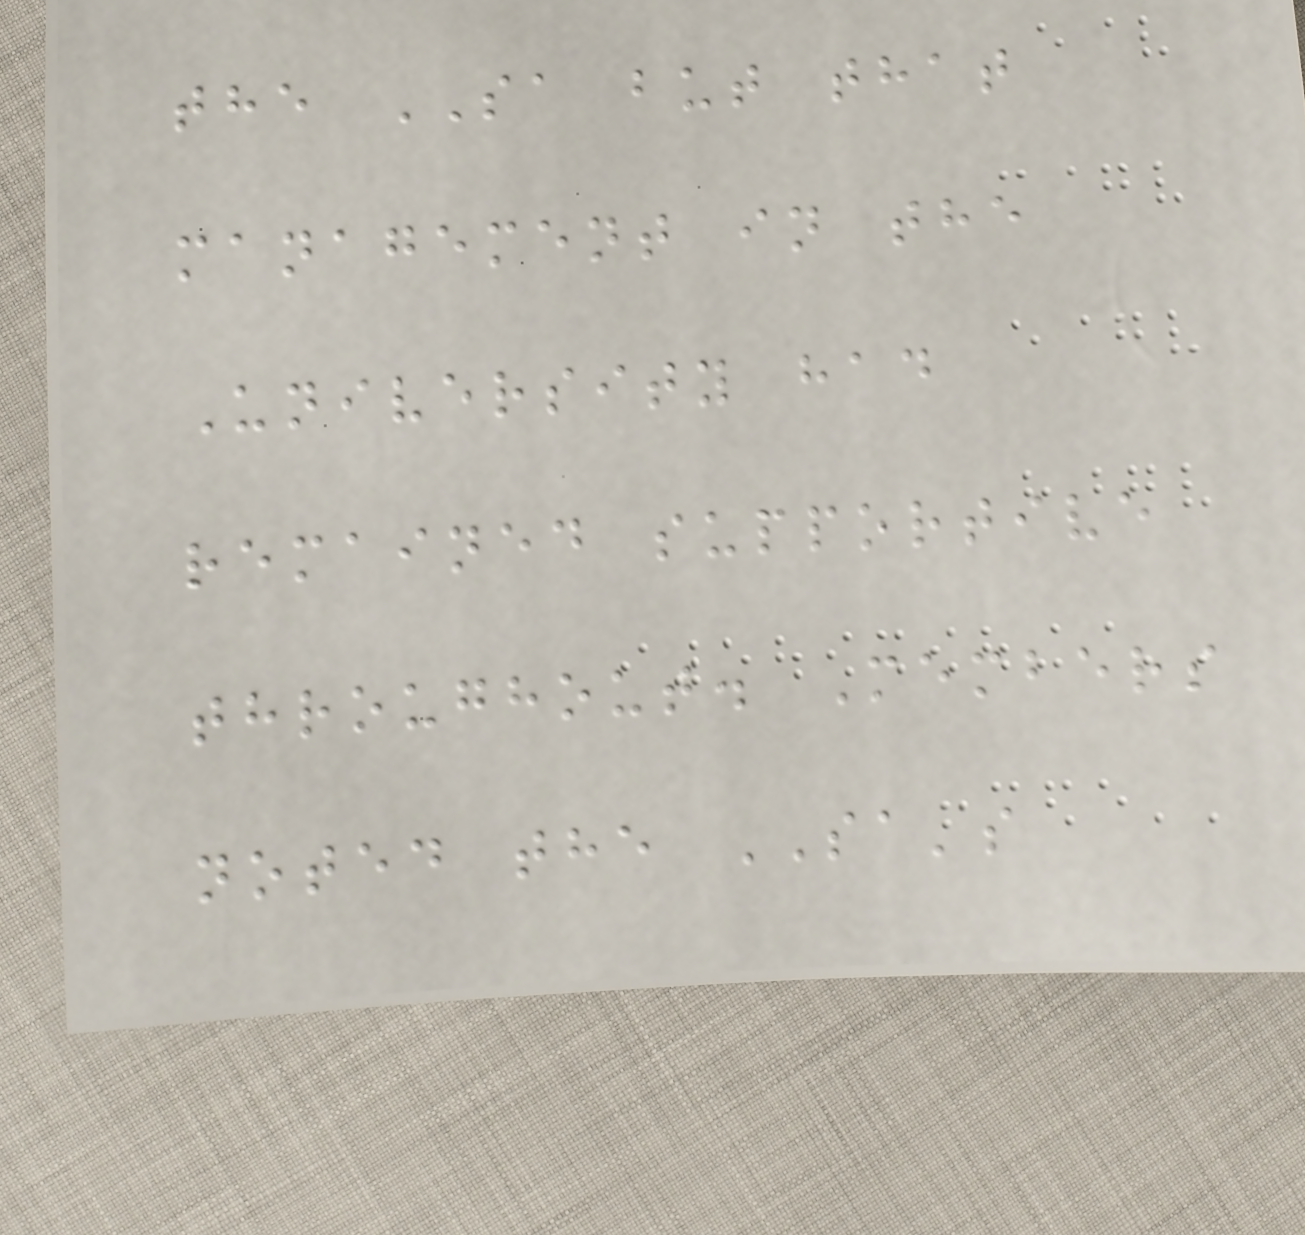the SA but that
management in the
University had
remained supportive
throughout. Members
noted the SA's
